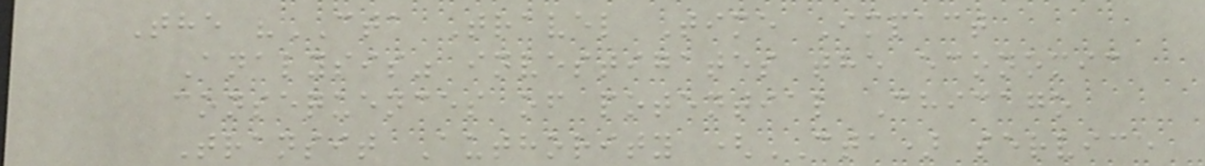The "CTA Travel Time Impact
Analysis" investigates the economic
consequences of potential Chicago
Transit Authority (CTA) service
